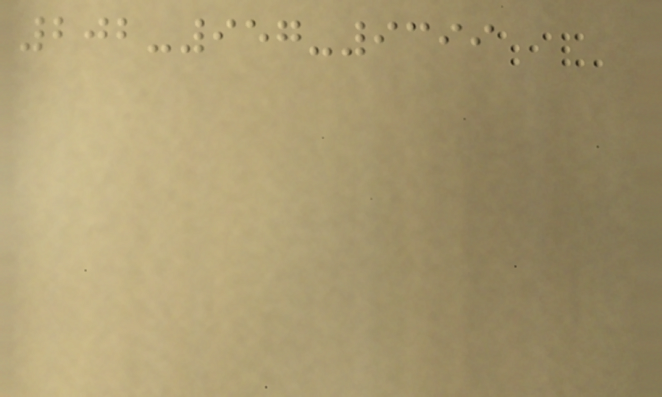202-957-9399
